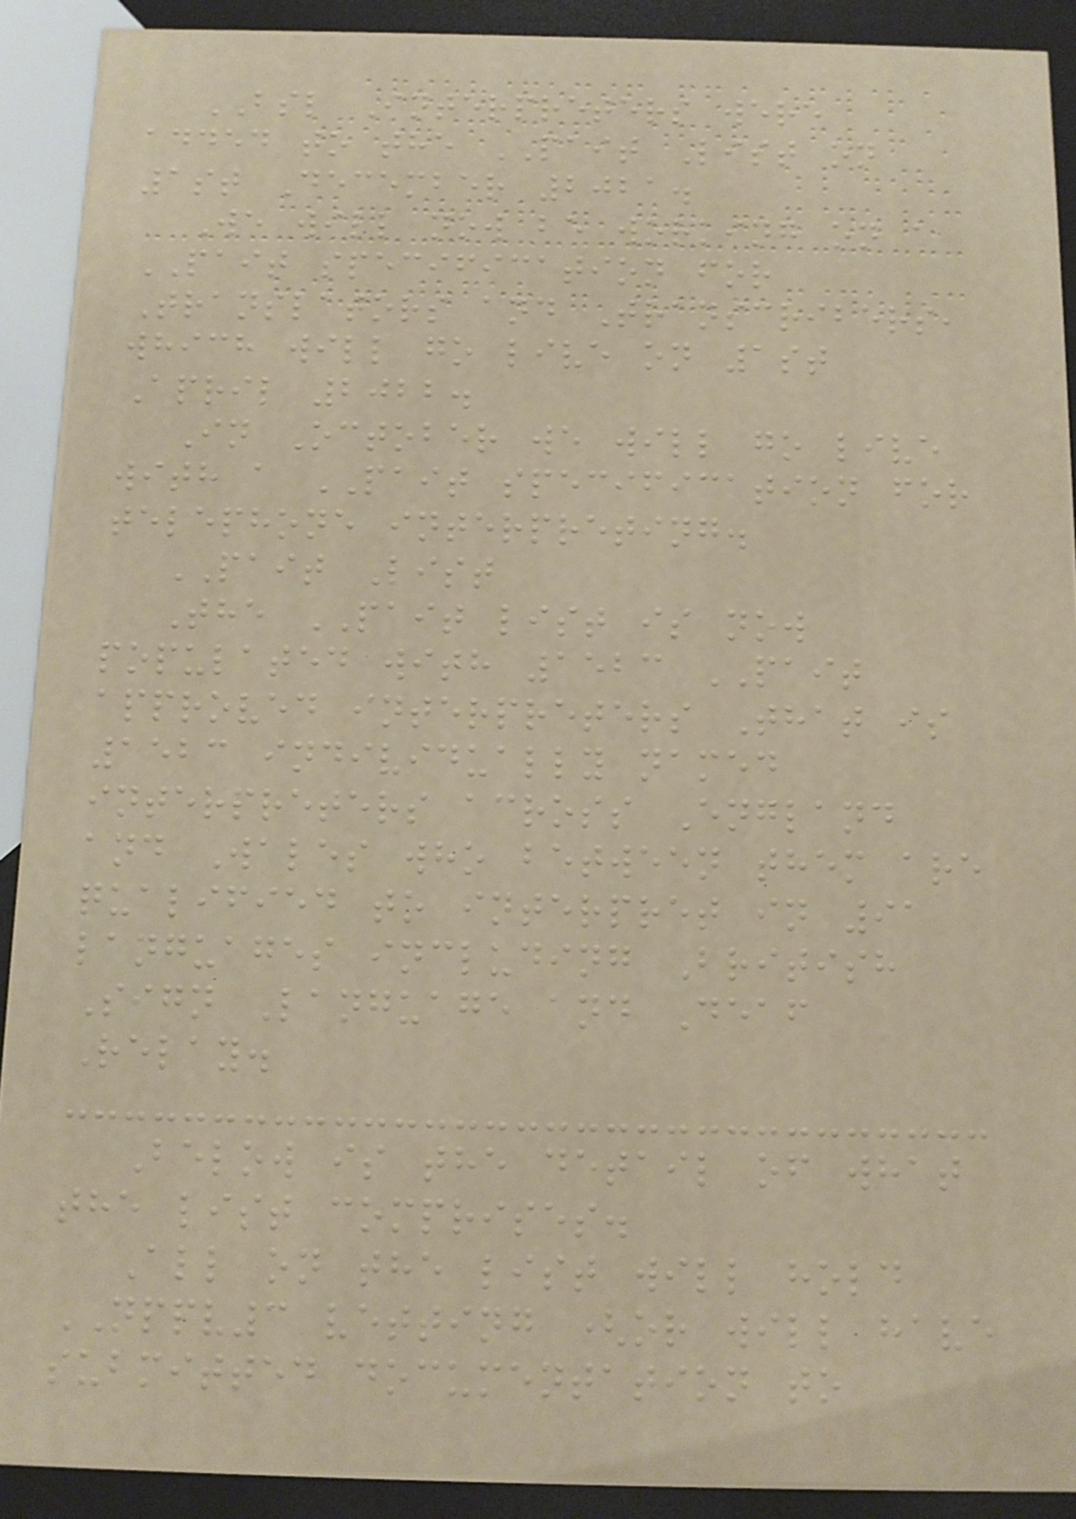BSL Interpreters were
added to the PAIT List on
1st December 2021.
We will now be working on a
PAIT specification for
Translators and Transcribers,
which will go live on 1st
April 2022.
In October we will go live
with a PAIT specification for
telephone interpreting.
PAIT List
The PAIT list is now
populated with 1523 PAIT
approved interpreters That is
1523 individually named
interpreters across England
and Wales who between them are
qualified to interpret in 91
languages including British
Sign Language and Deaf
Relay.
Below is the detail of what
the list comprises.
All on the list will hold
NPPV3 vetting (or will have
submitted documentation to
